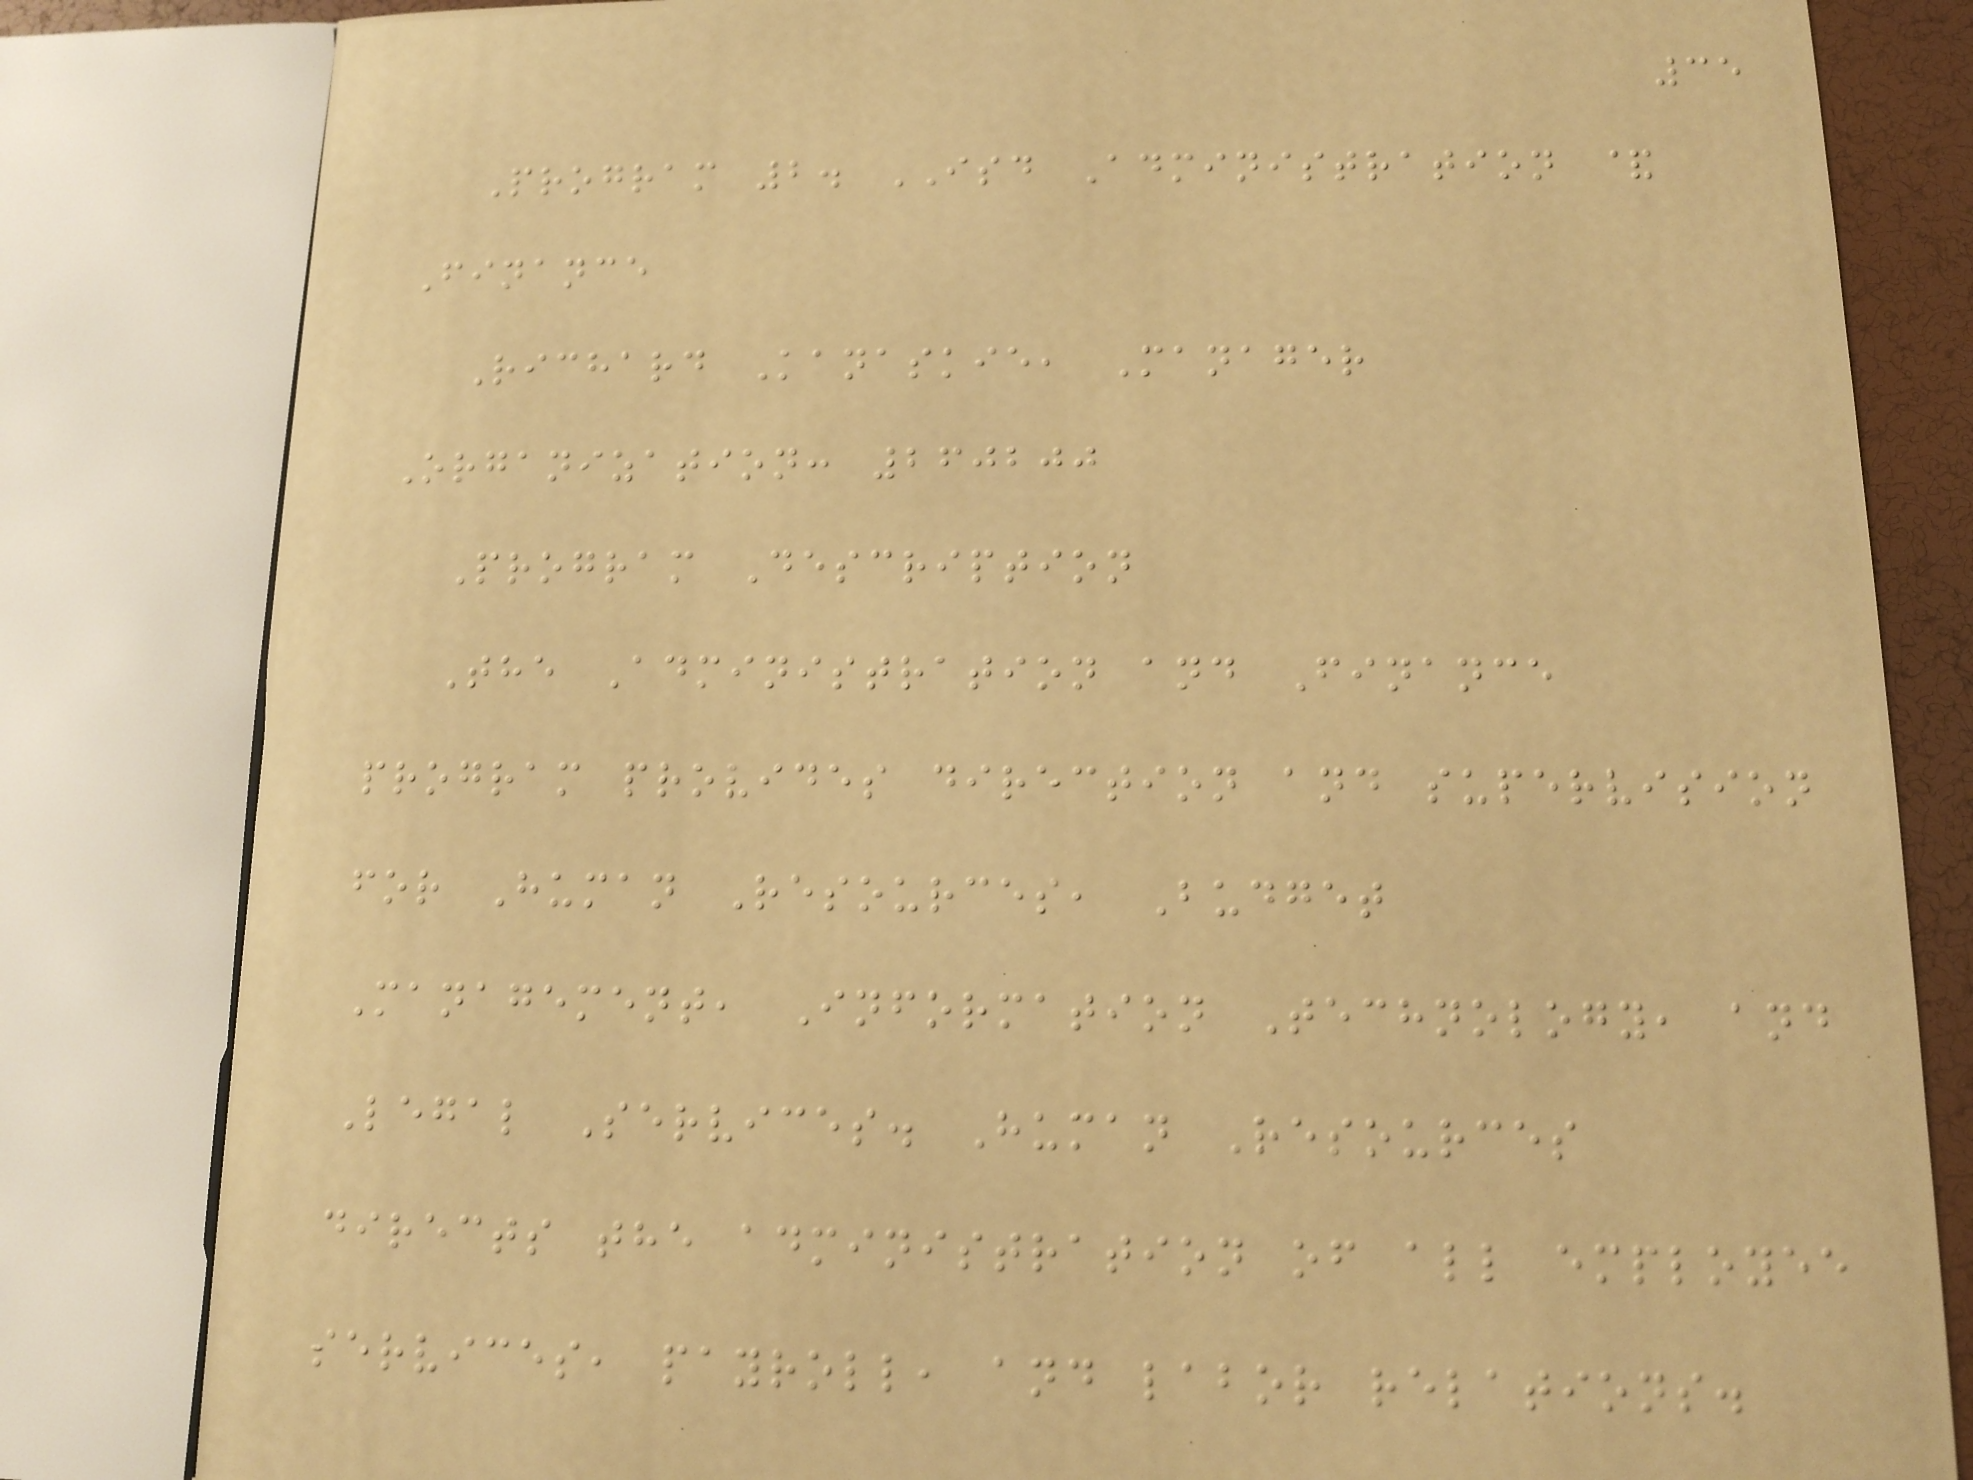35
Program 2. ISD Administration &
Finance
Richard Kanaskie, Manager
Organization: 260200
Program Description
The Administration and Finance
program provides direction and supervision
for Human Resources, Budget
Management, Information Technology, and
Legal Services. Human Resources
directs the administration of all employee
services, payroll, and labor relations.
